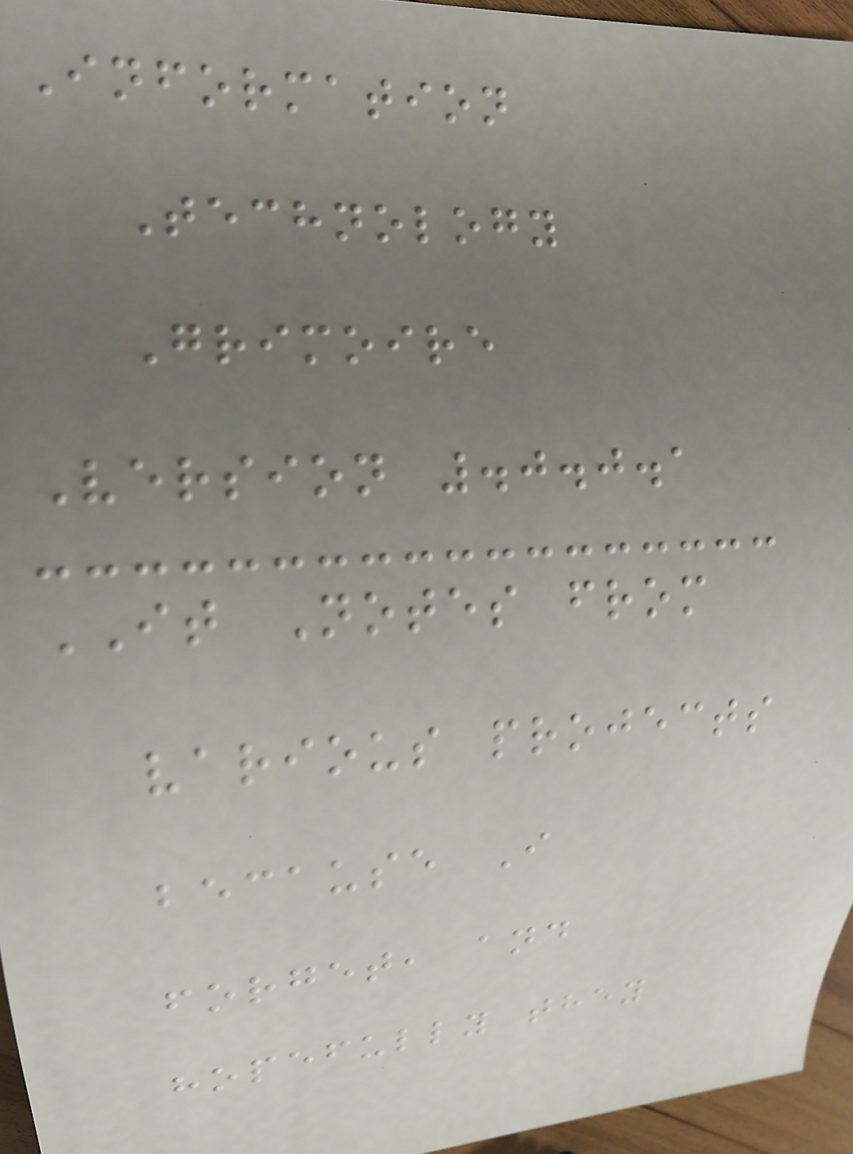Information
Technology
Grimoire
Version .0.0.1
IT Notes from
various projects
because I
forget, and
hopefully they
